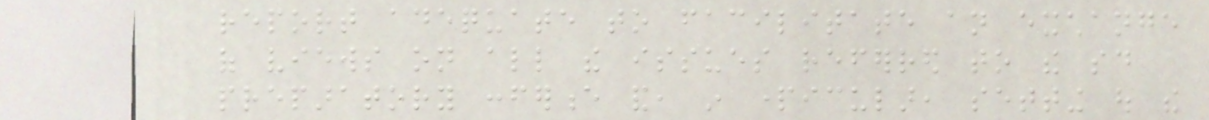report adequate to facilitate an exchange
of views on all the issues referred to the said
preparatory conference and, in particular, setting out the
